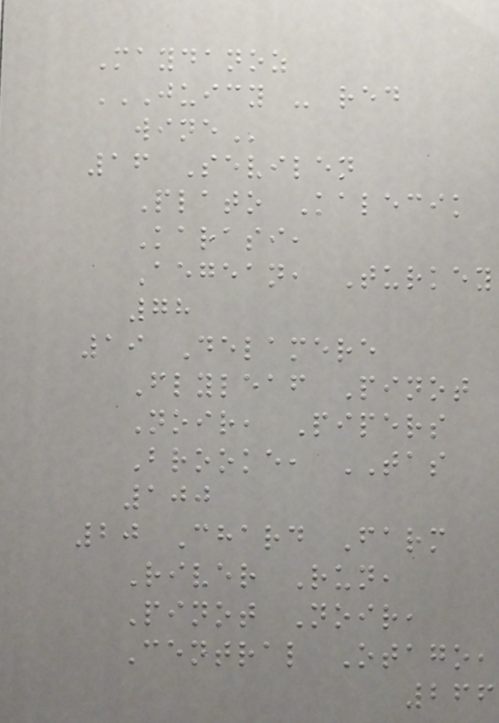Maydanoz
JUICY - RED
WINE
16 Sevilen
Plato Kalecik
Karasi,
Aegean, Turkey
78
19 Delamere
Flyleaf Pinot
Noir, Pipers
Brooke, TAS
100
20 Chard Farm
River Run,
Pinot Noir,
Central Otago,
266
